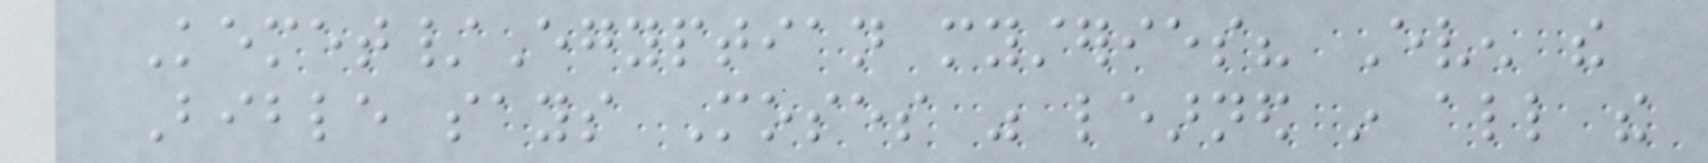Kemet/Egyptian mysteries? Even the
Bible says Moses was learned in all the
